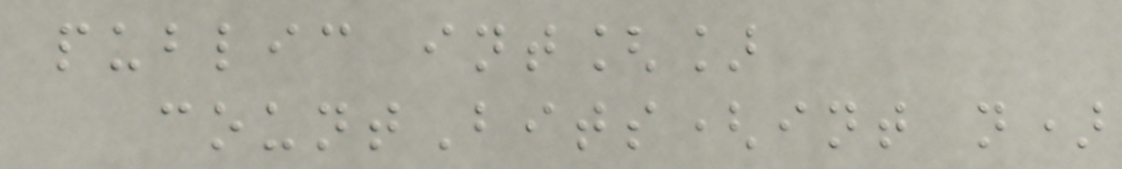public int[]
countBits(int n)
